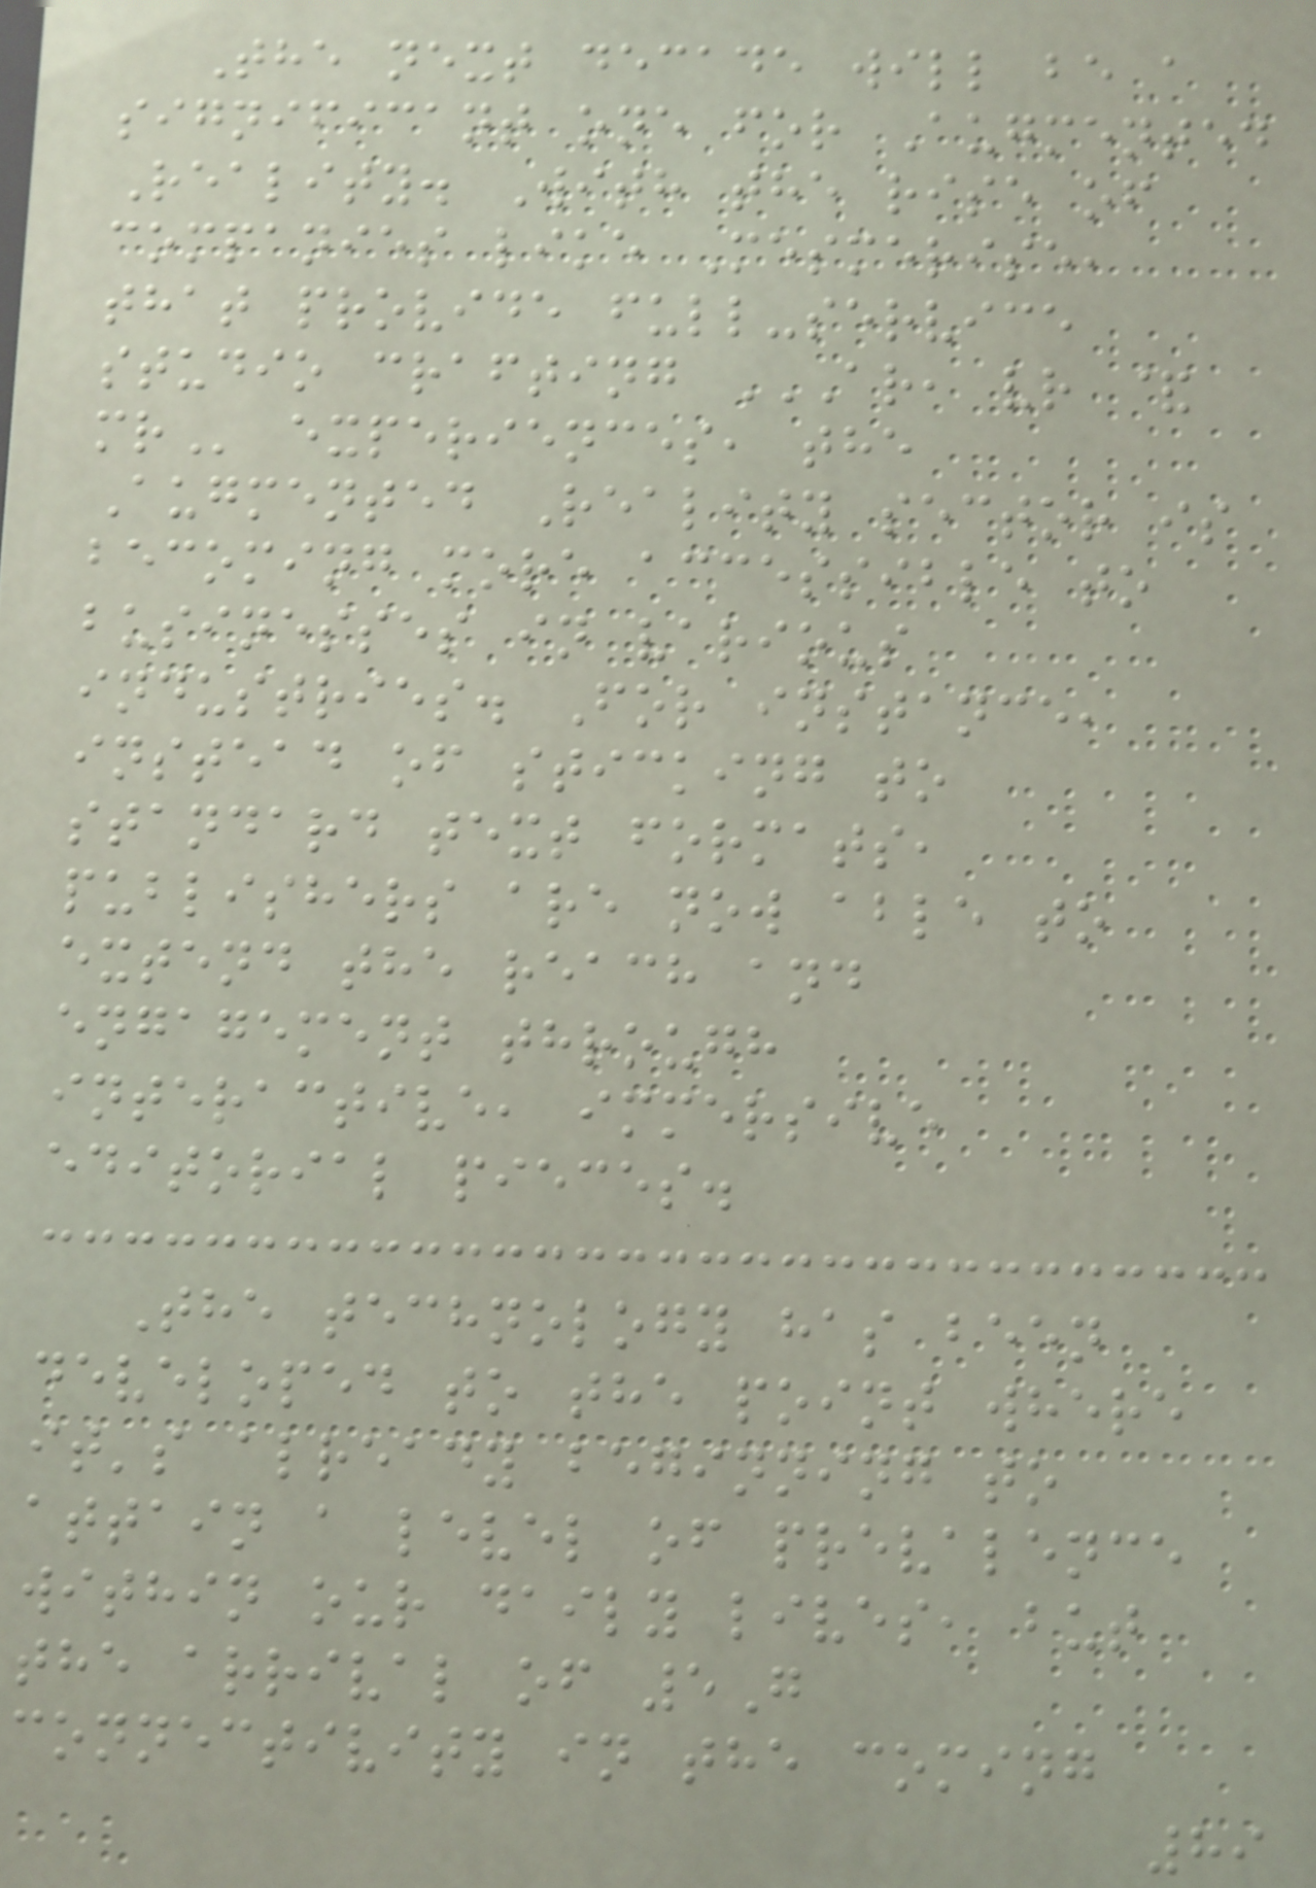The next decade will be a
significant one for Augmented
Reality. With the rise of
companies like Mesmerise,
that provide full-service
studio crafting AR, VR &
MR experiences, the
Augmented Reality sector is
becoming more accessible to
businesses in various
industries. For instance,
instead of sticking to
standard text formats,
publishers are now able to
extend the reach and
engagement through
interactive, immersive
editorial pieces.
The technology has been
developed to the point where
it's already beginning to
attain a level of prevalence
within our daily lives, but
the arrival of 5G
connectivity in the coming
89
